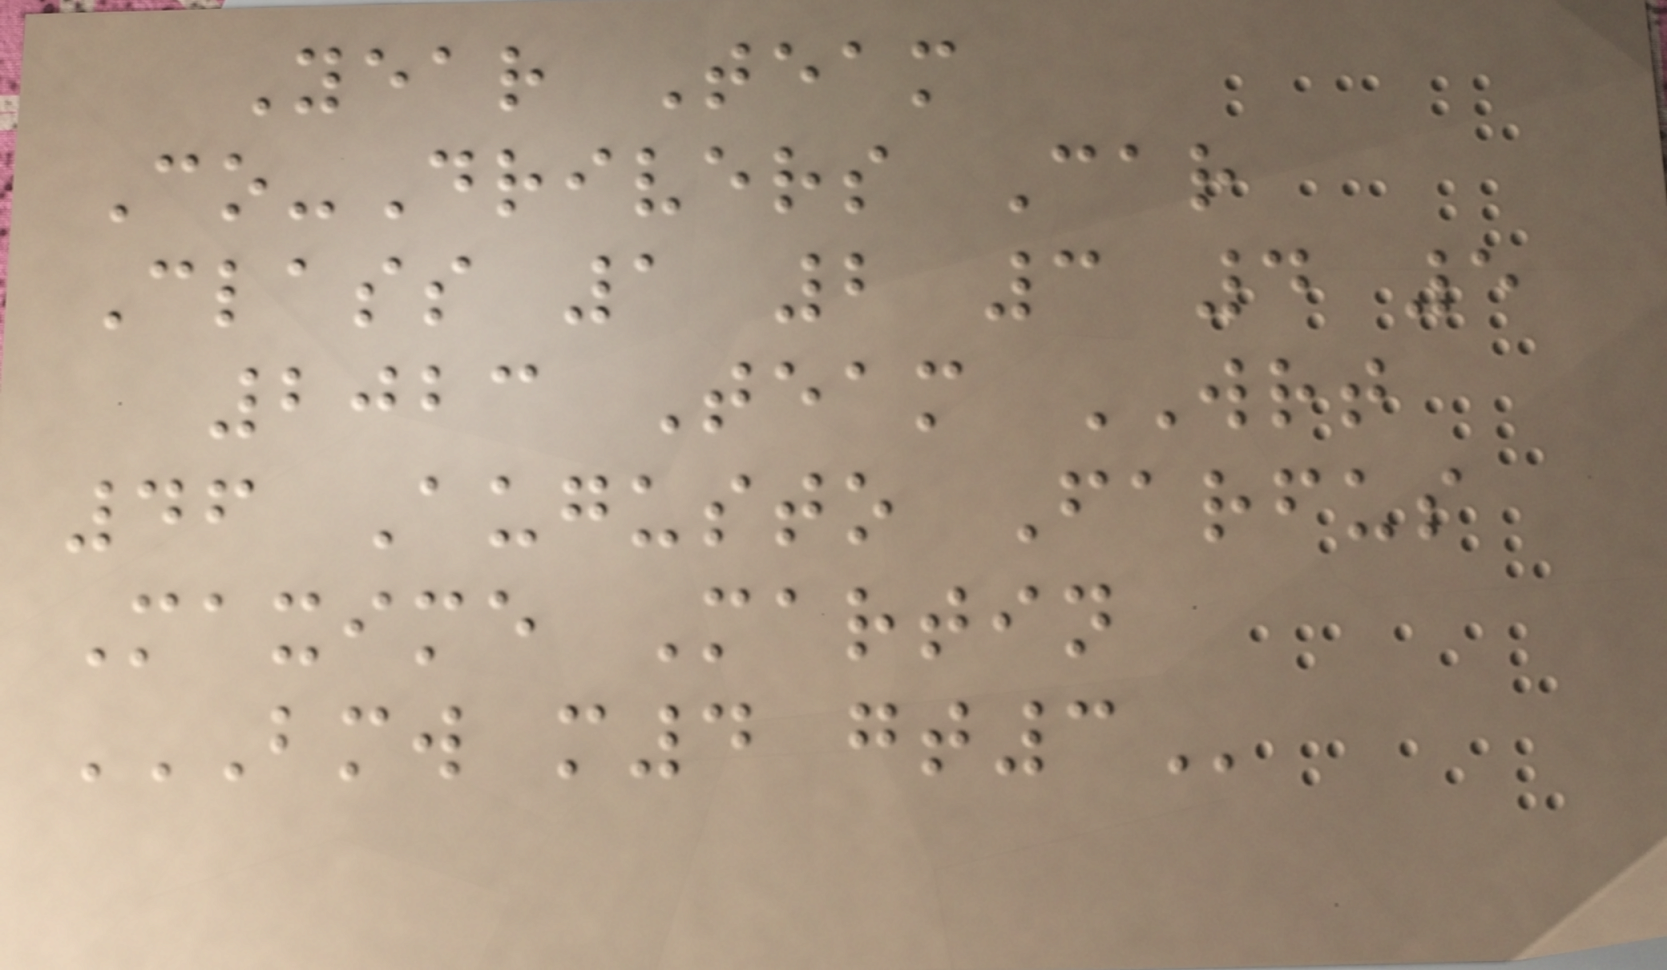Year Team
Co-Drivers Car
Class 1 2 3 4 5
2023 Team WRT
46 Augusto Farfus
Maxime Martin
BMW M4 GT3
